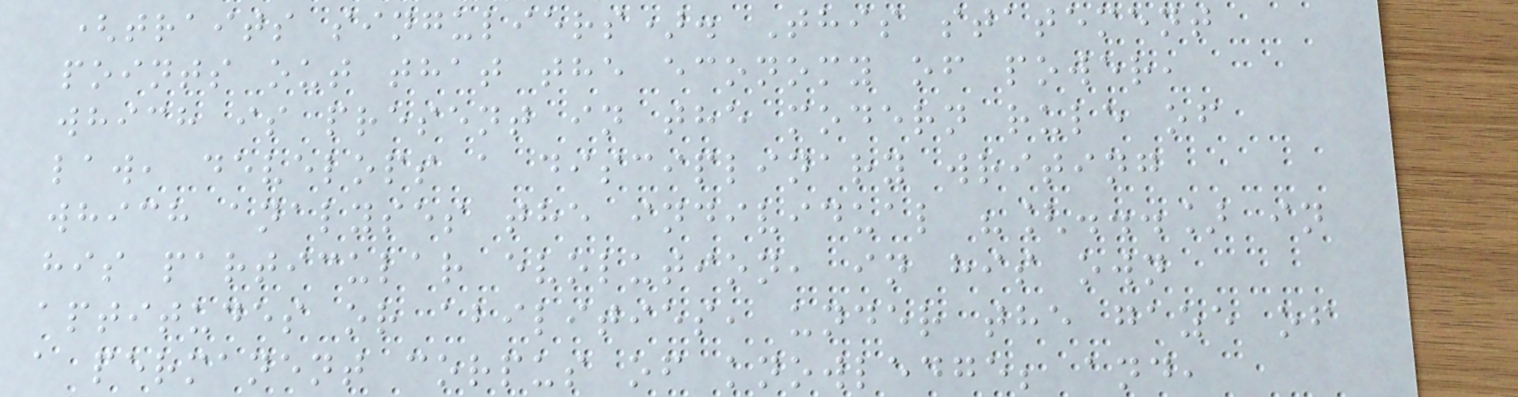(traits singuliers). This statement
points out that the economy of power,
which is present in the modern rule of
law, develops a disciplinary writing
which analyses the individual "[...] in
his particular evolution, in his own
aptitudes or abilities, under the gaze of
a permanent corpus of knowledge; and,
